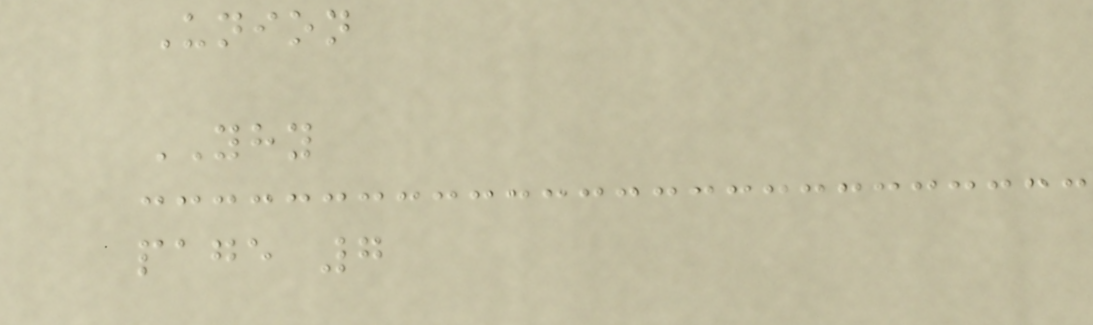Union
YHY
page 7
